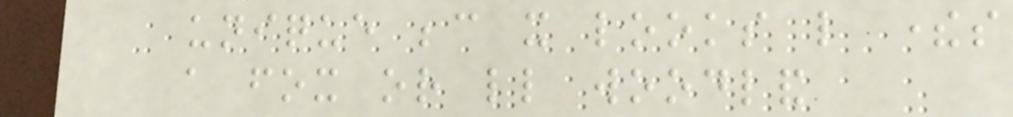unique because it looks like theres
a fox or little woodland
